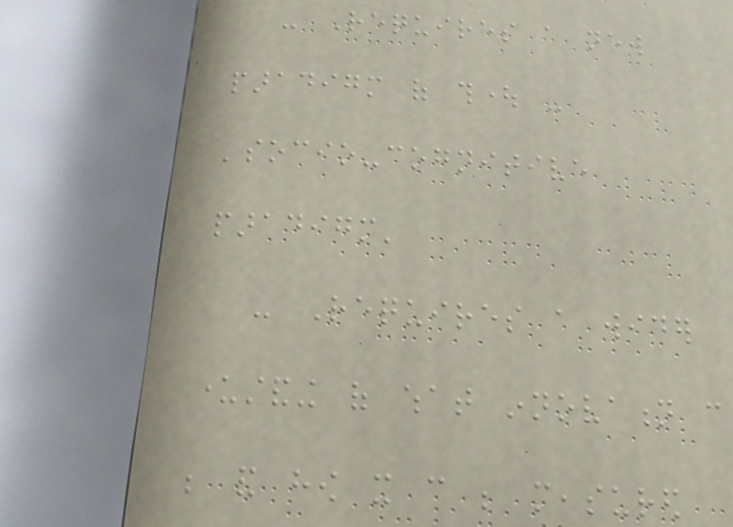- Requires a new
paradigm of thought -
'socio-cognitive
paradigm'
- Requires a wider
understanding of what innovation can
be and how it can be measured
